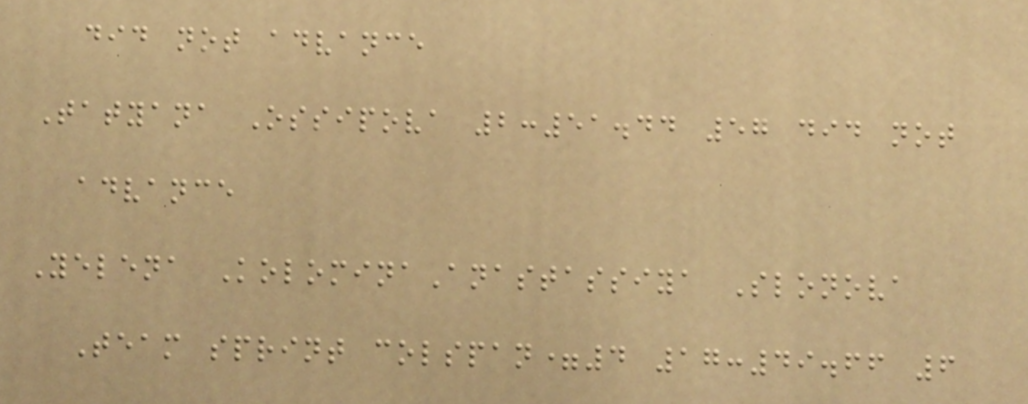did not advance
Tatyana Ossipova 2:51.44 57 did not
advance
Yelena KolominaAnastassiya Slonova
Team sprint colspan=4 17:49.66 6
